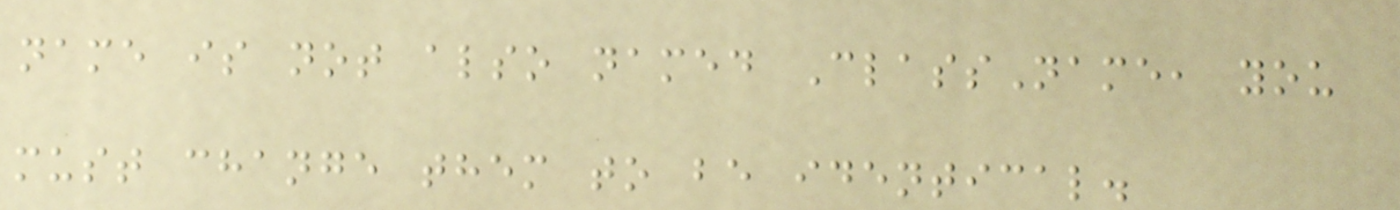name is not also named ClassName, you
must change them to be identical.
